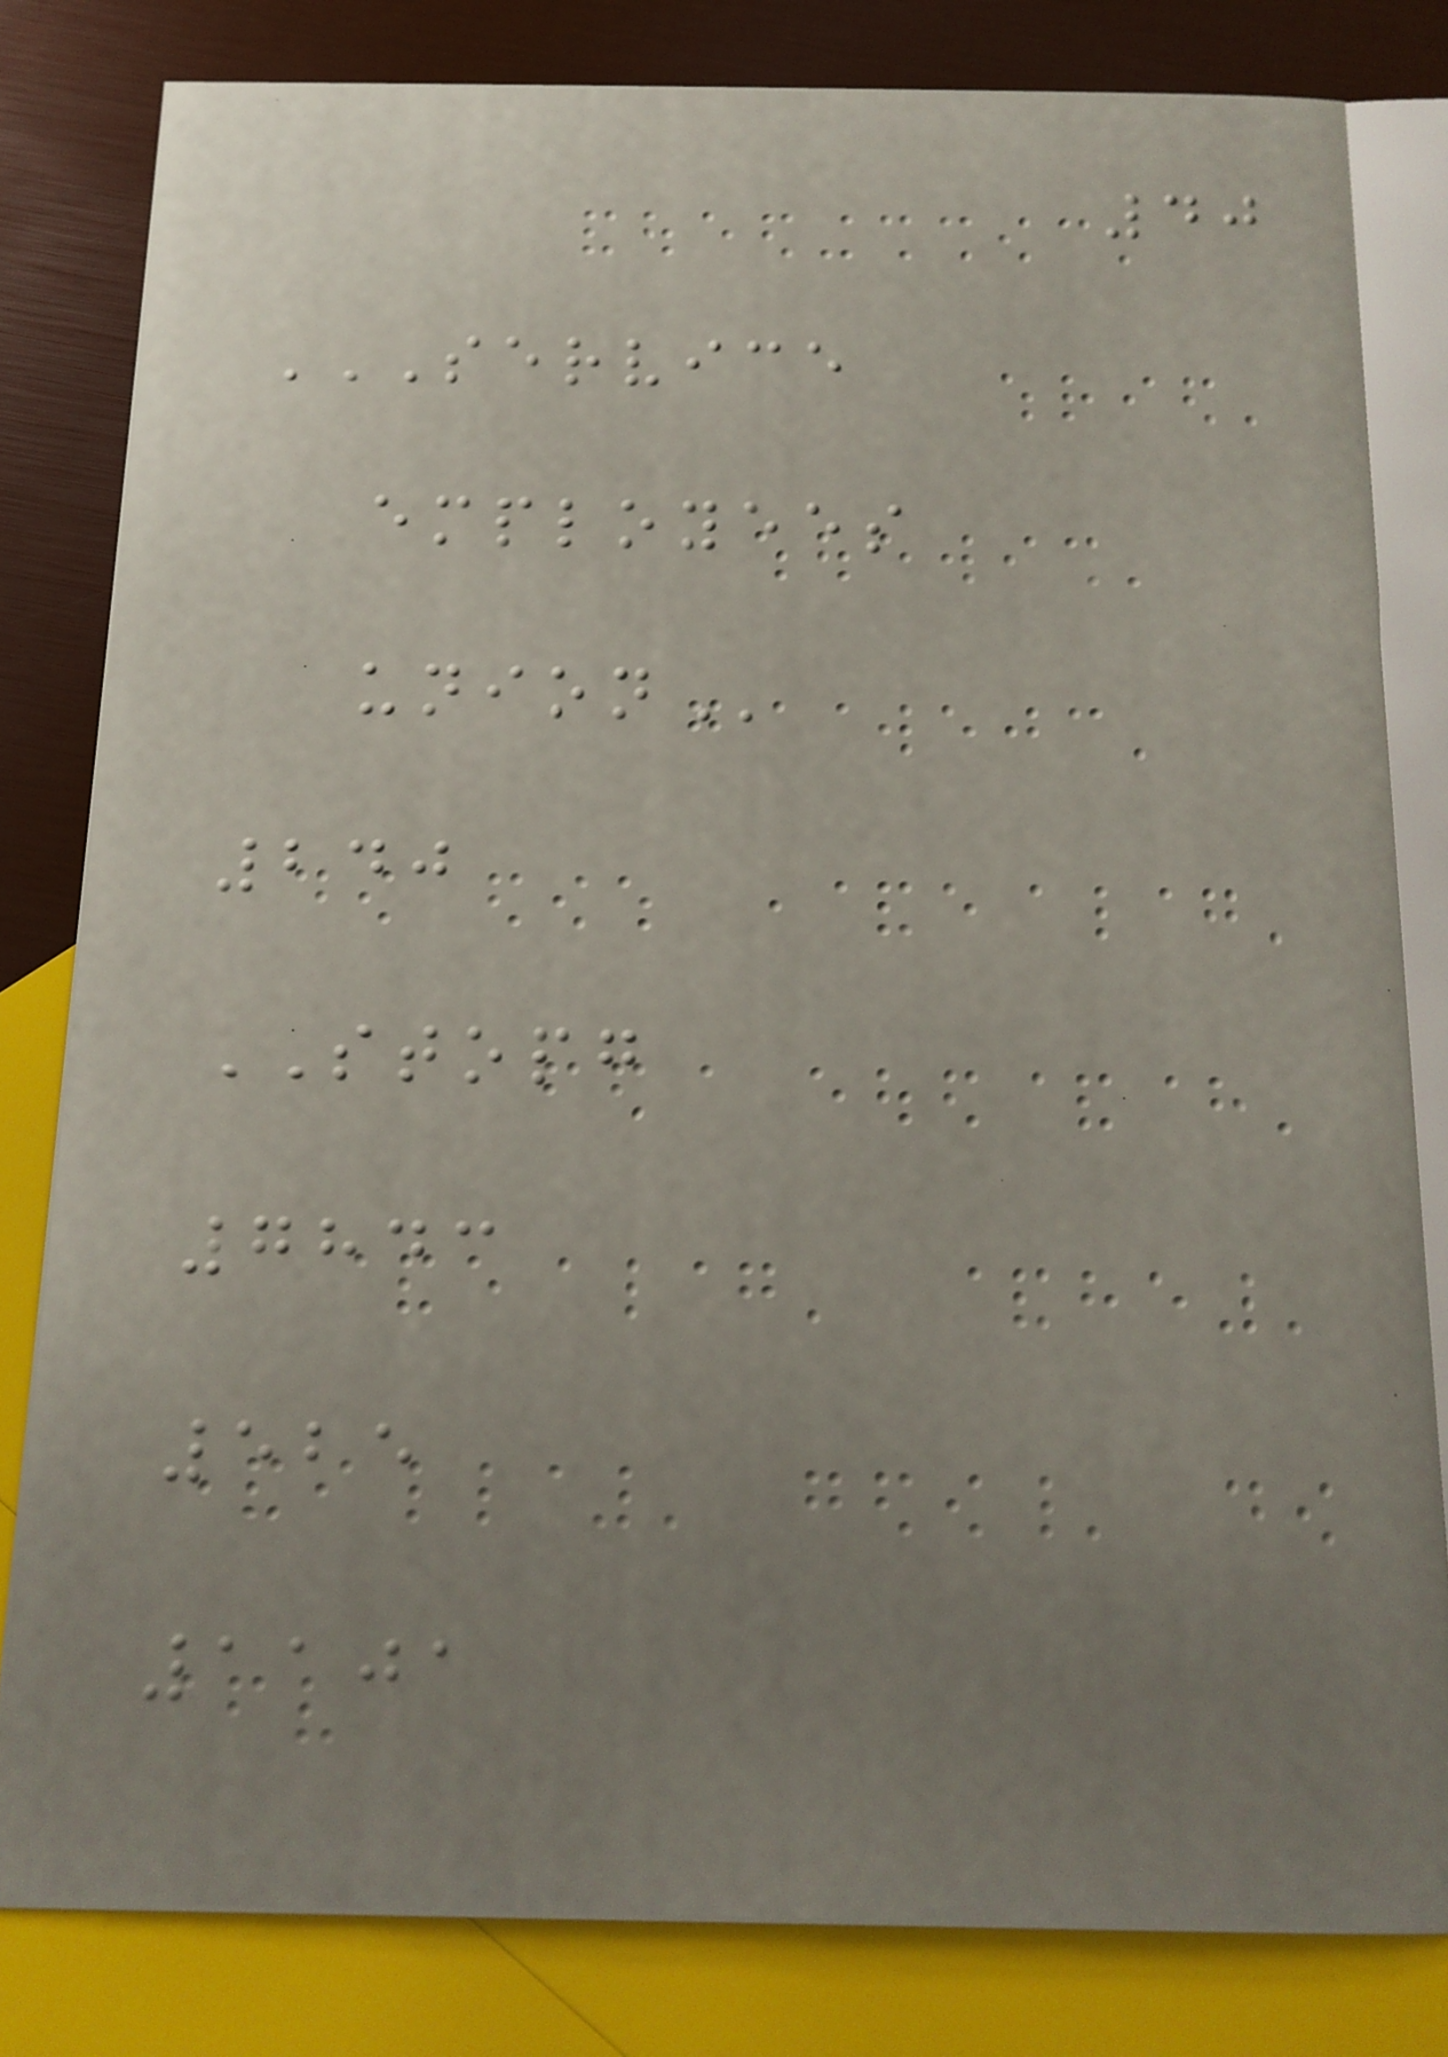40
SERVICE
EMPLOYEES
UNION
240
STOPG
7843
525
1101
